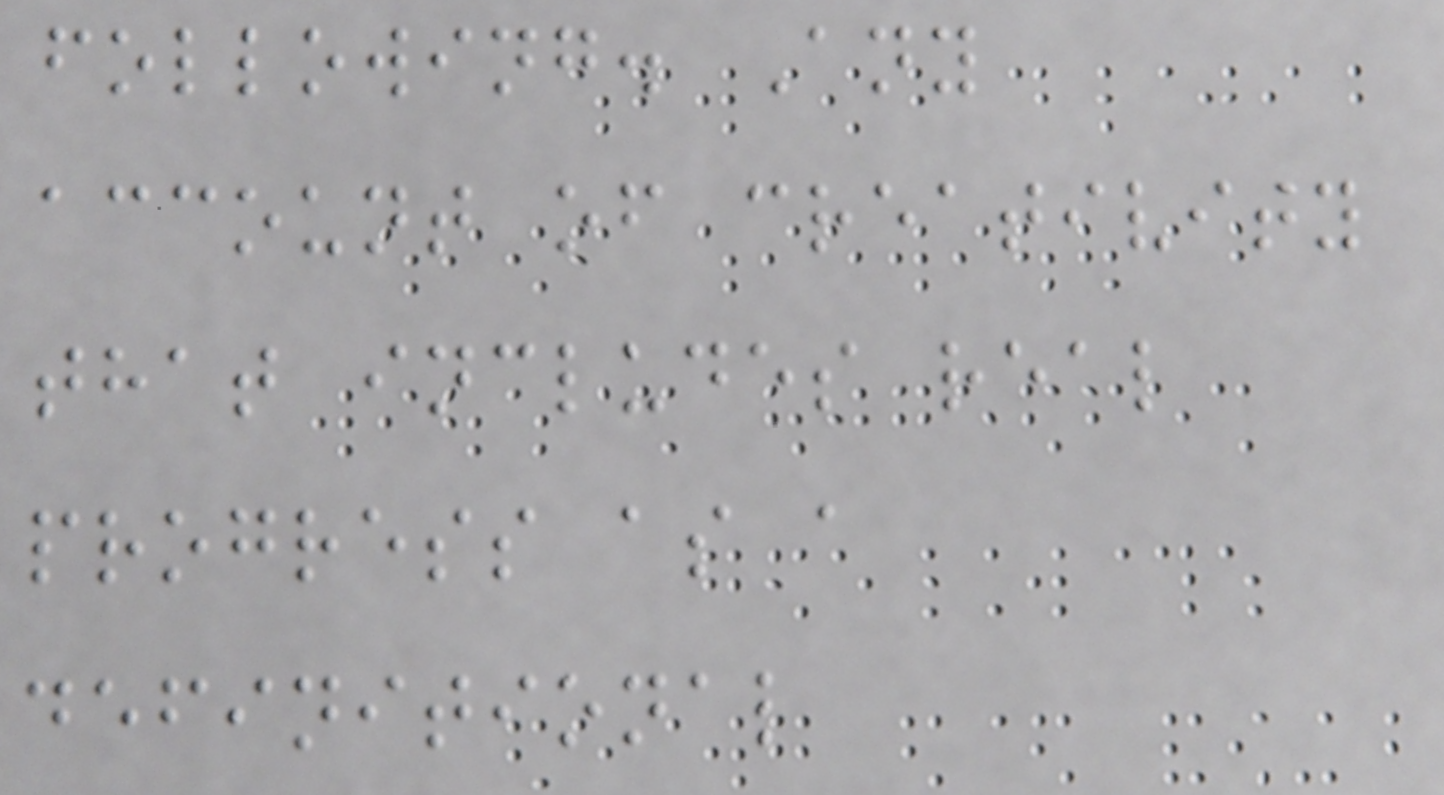following. Any
account of creativity
that includes real
progress as a
definitional
